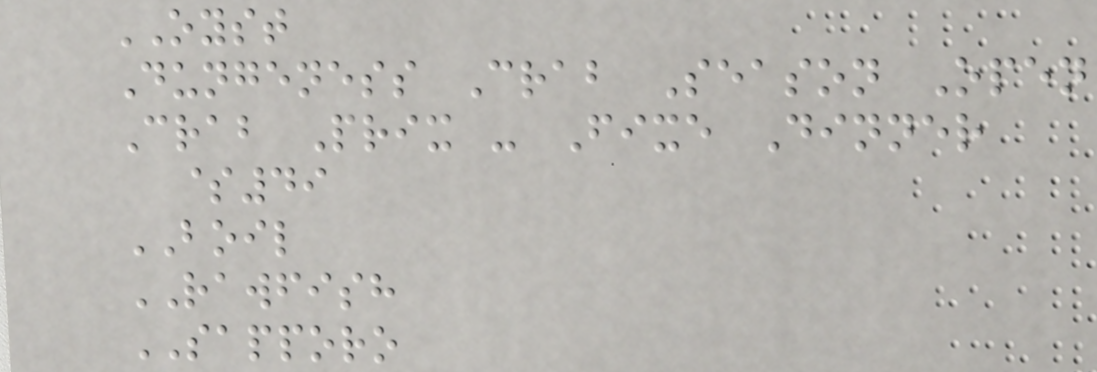OYST
Dungeness Crab Season Open
Crab Prix - Fixe Dinner
$49
BOIL
RAWFISH
SAPPORO
